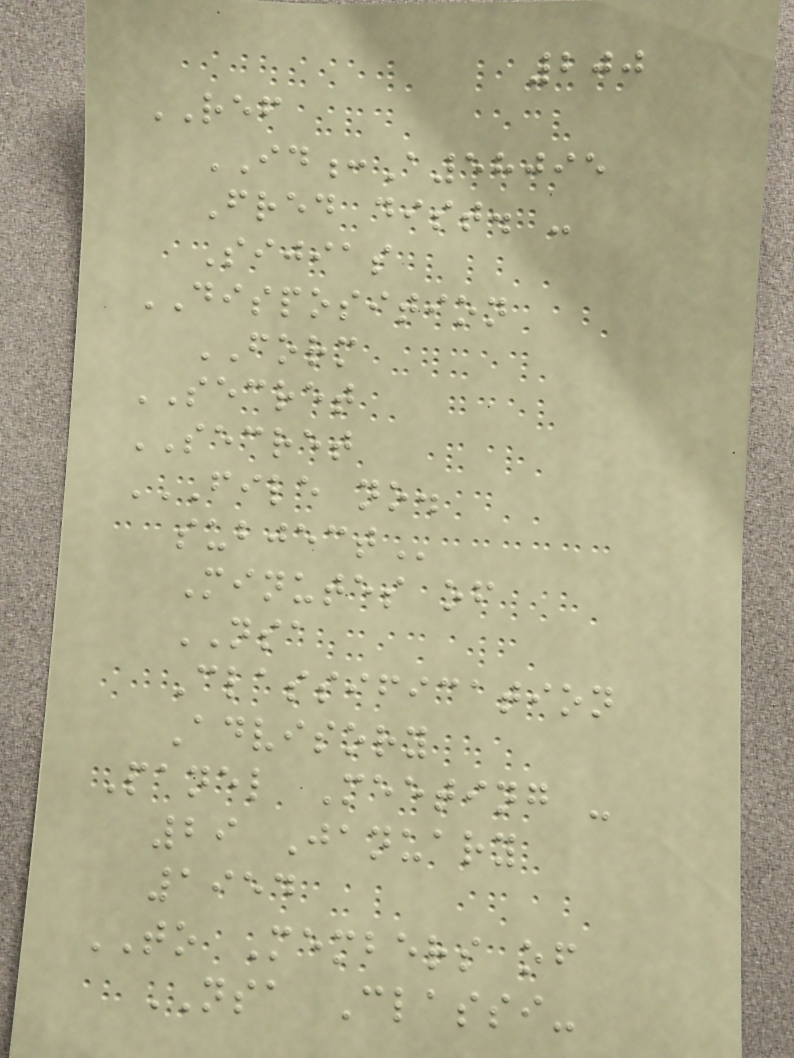200
REF
ID:A58095
Fred dist. -
Sijias
DISPOSITION
FORM
SECRET
SECRET
FILE NO.
SUBJECT
Minutes of
NSA
Classification
Advisory
Panel Meeting -
29 January
1954
TO Members of
NSA Classi-
